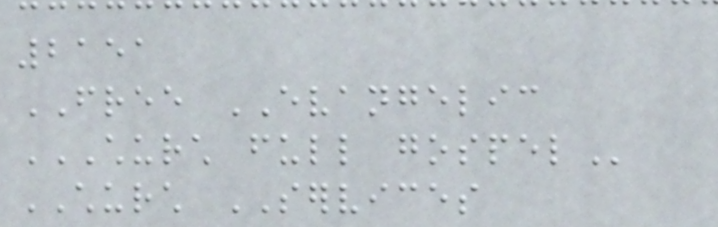2151
FREE EVANGELIC
CHURCH FULL GOSPEL
CHURCH SERVICES
